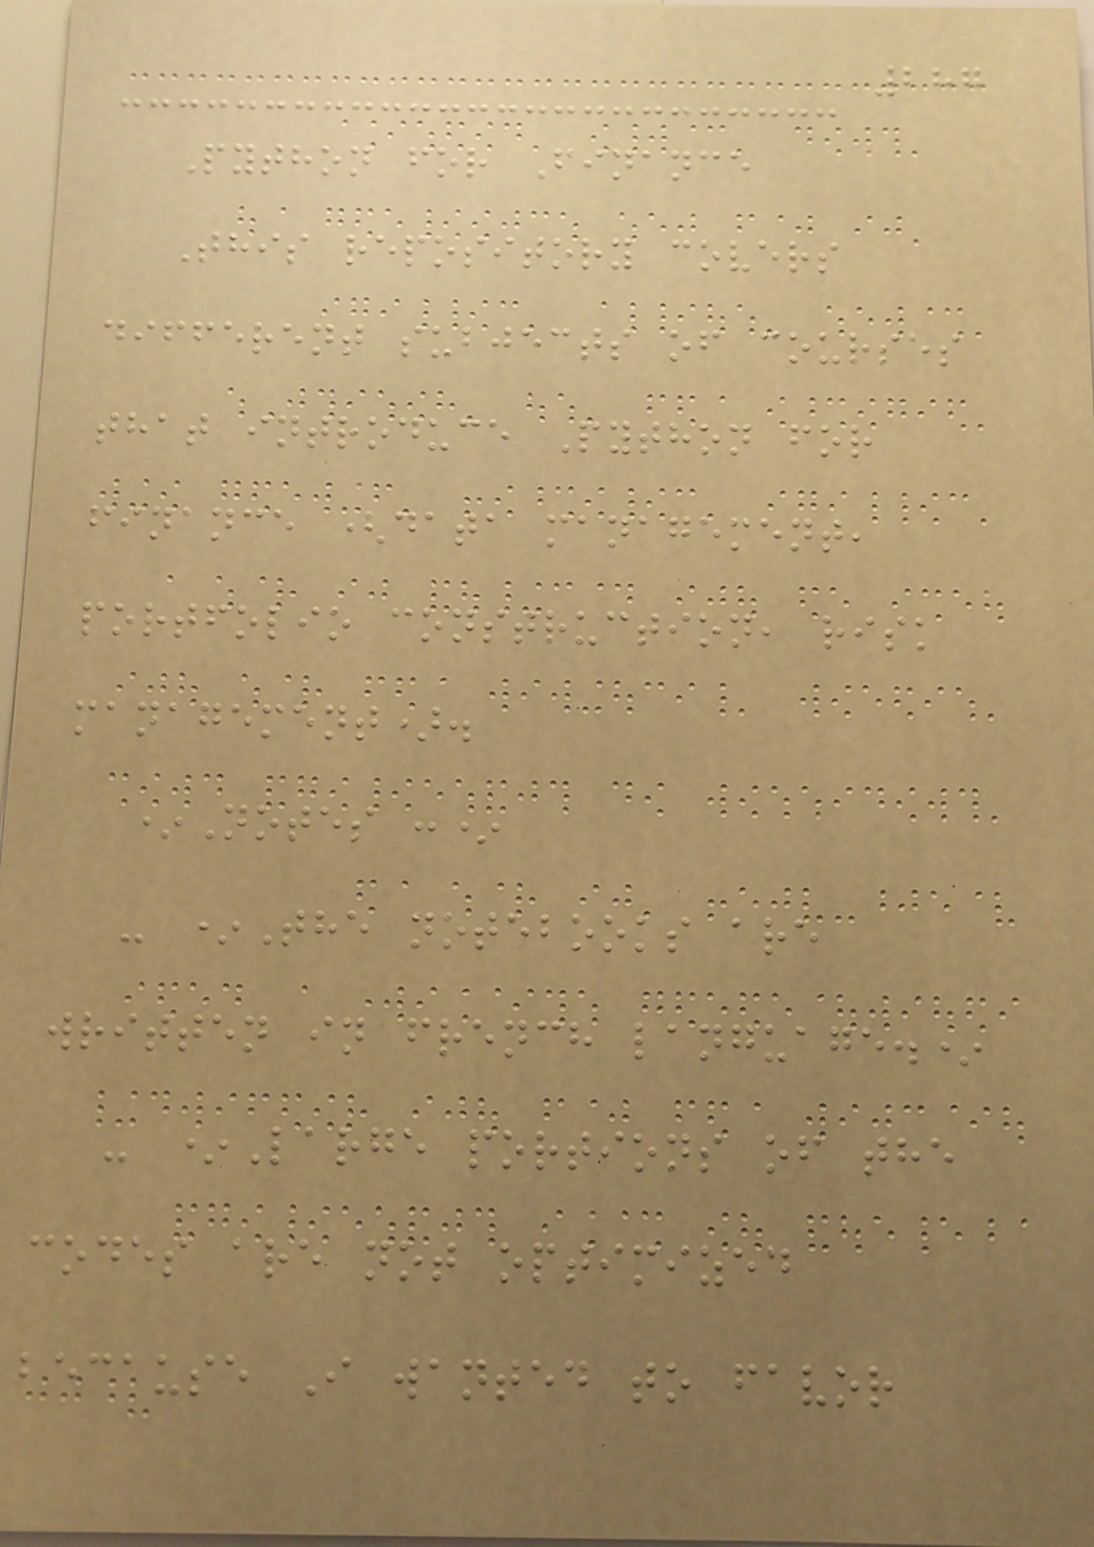287
Python for Finance
This repository covers
different subjects of courses
that introduce Python for
finance (data management,
portfolio construction, risk
management).
*Notes :*
- *The notebooks are
written in french language.*
- *Large portions of the
codes are not optimized
because I wanted to favor
